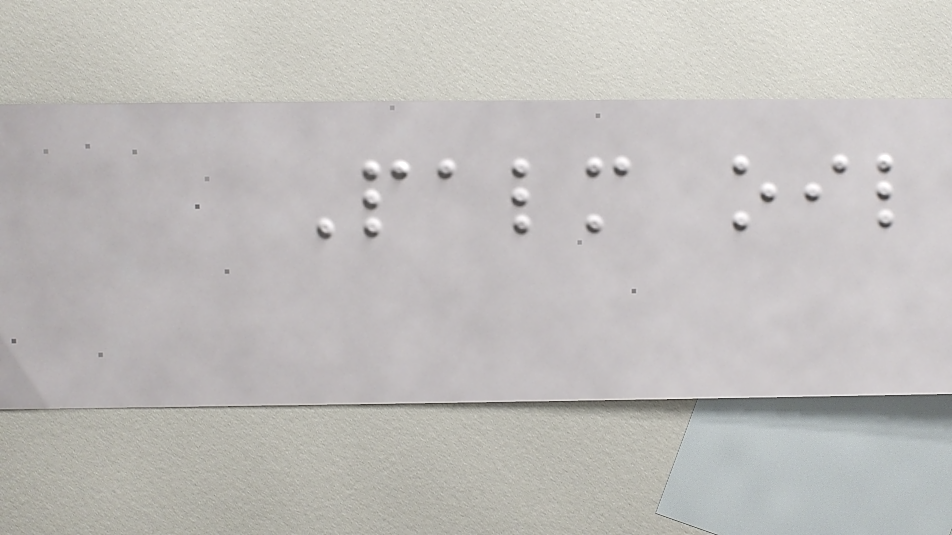Palm oil
